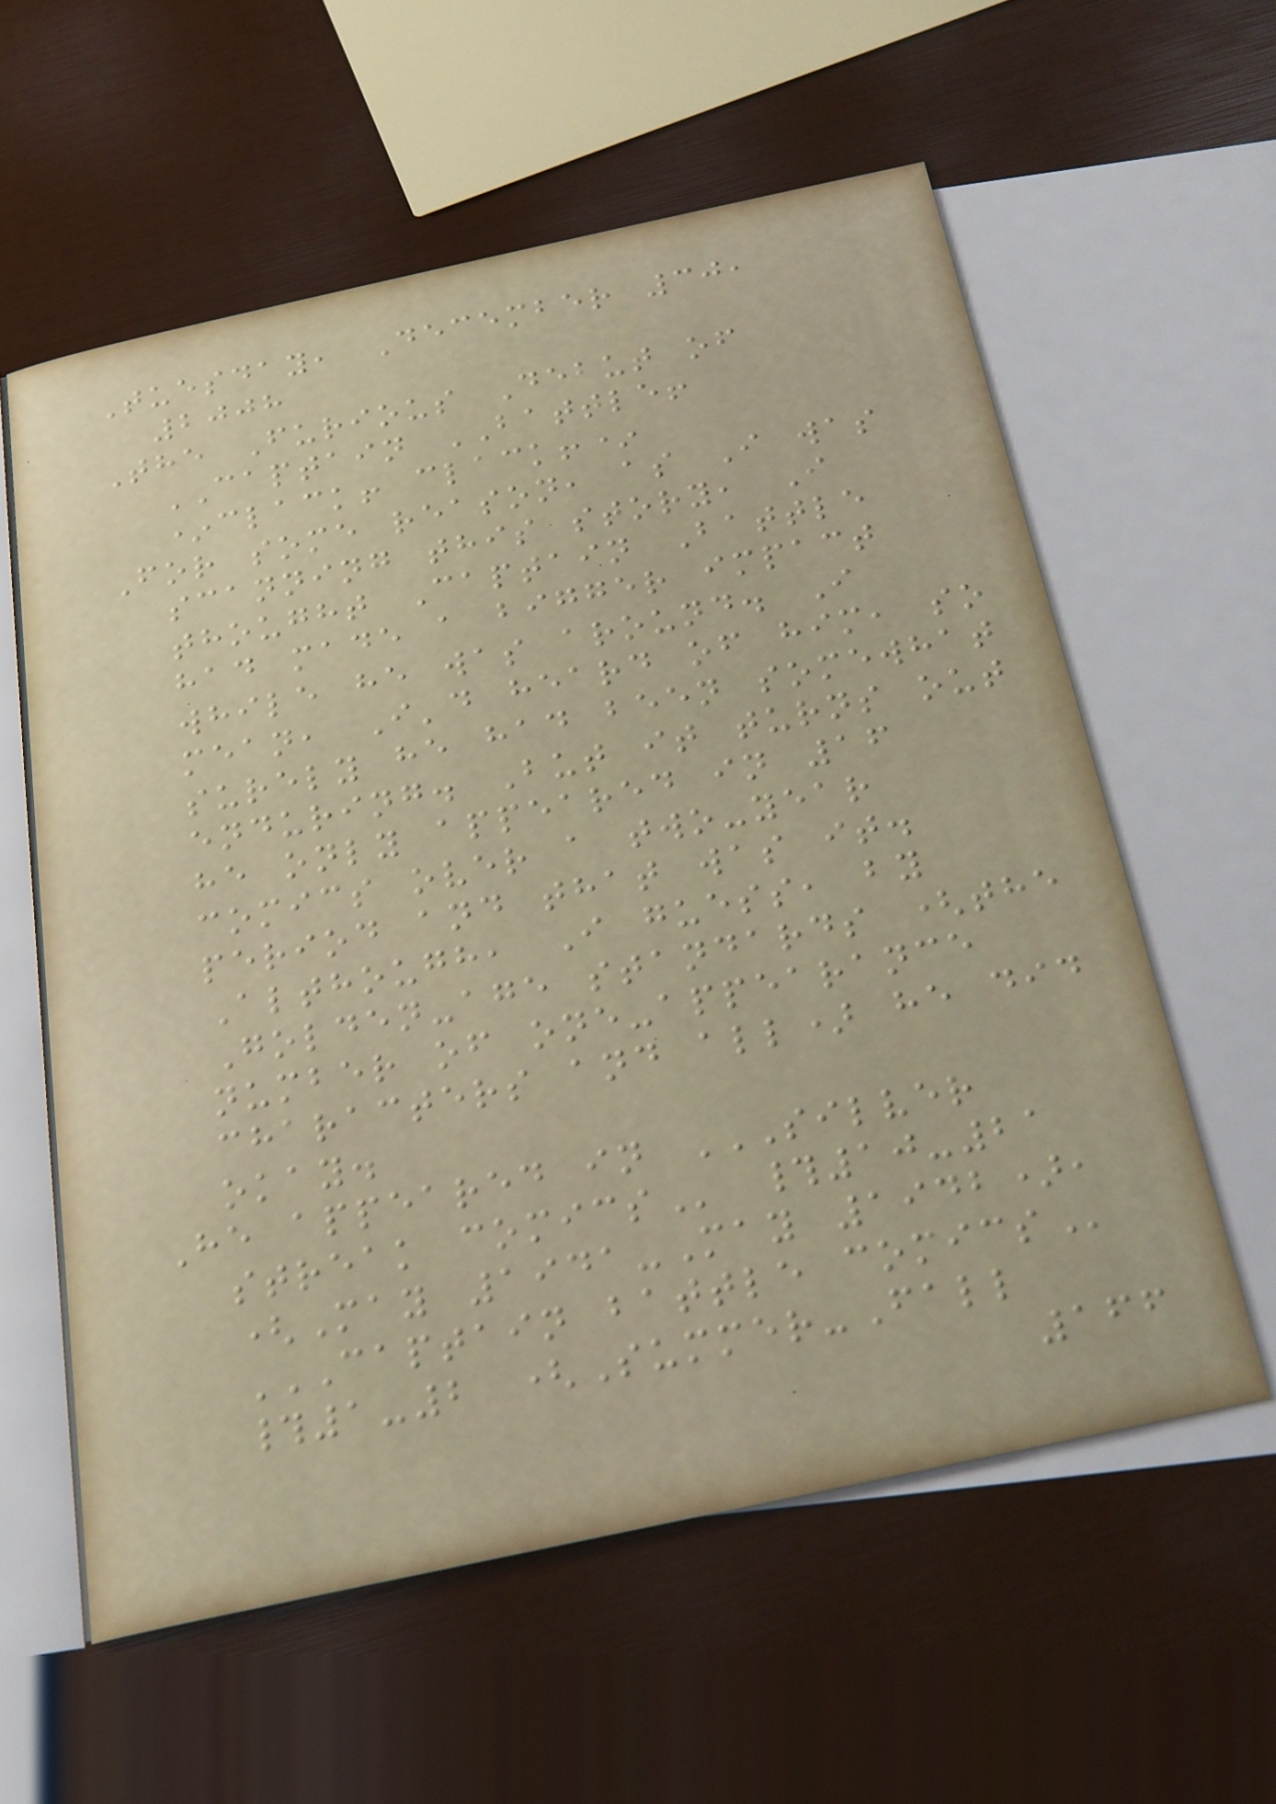Tuesday, December 30,
2008
The Furious Debut of
CAPTAIN BATTLE!
*clack! clack!*
For some reason, as I was
scanning this story, I
thought Captain Battle
had made a bigger impact
while he was around. I
mean, I'd heard of him, so
surely he had been somewhat
enduring. But it turns out
he only appeared in 16
comics over a two-year
period and that was it.
Although, I guess, by
Golden-age standards (the
number of one-appearance
characters and all) he did
okay.
He appeared in SILVER
STREAK COMICS #10-21
(May 1941-May 1942),
CAPTAIN BATTLE COMICS
#1-2 (Summer-Fall
166
